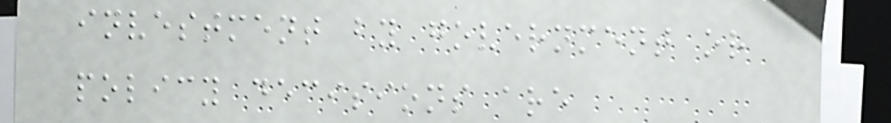investment by government or
policy decisions are
